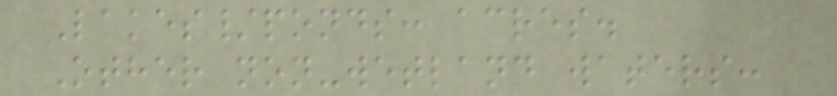Lakes/ponds: acres.
Other non-wetland waters:
